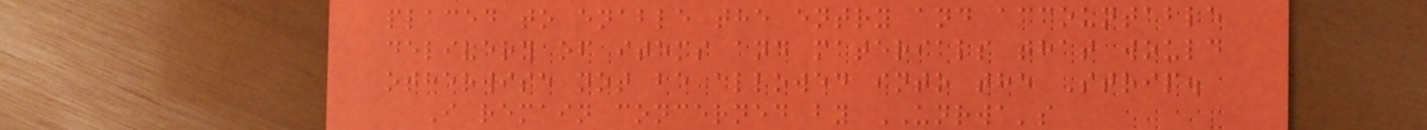placed to enable the entry and accountable
delivery of items and materials that would
otherwise not be allowed into the Strip.
I remain concerned by UNRWA's
